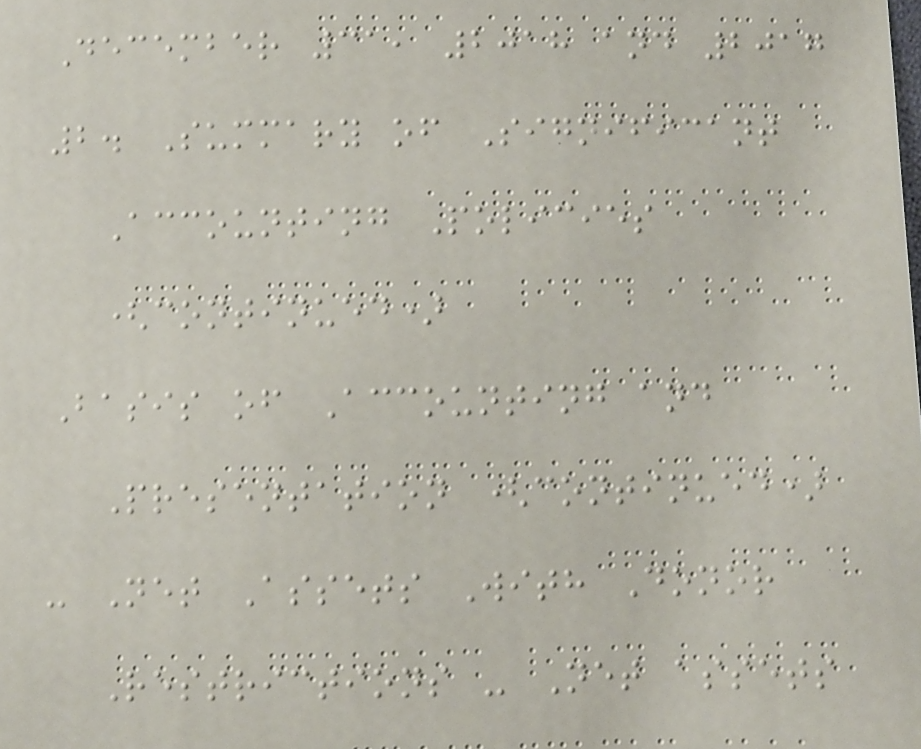December 31, 2018 and 2017
2. Summary of Significant
Accounting Policies
(continued)
Basis of Accounting and
Presentation (continued)
- Net Assets With Donor
Restrictions - Net assets
